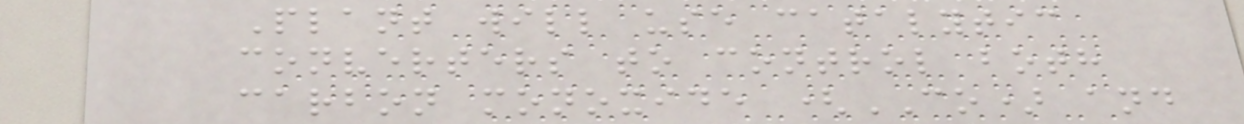Plant will use catalytic
converters to control both
carbon monoxide (CO) and
